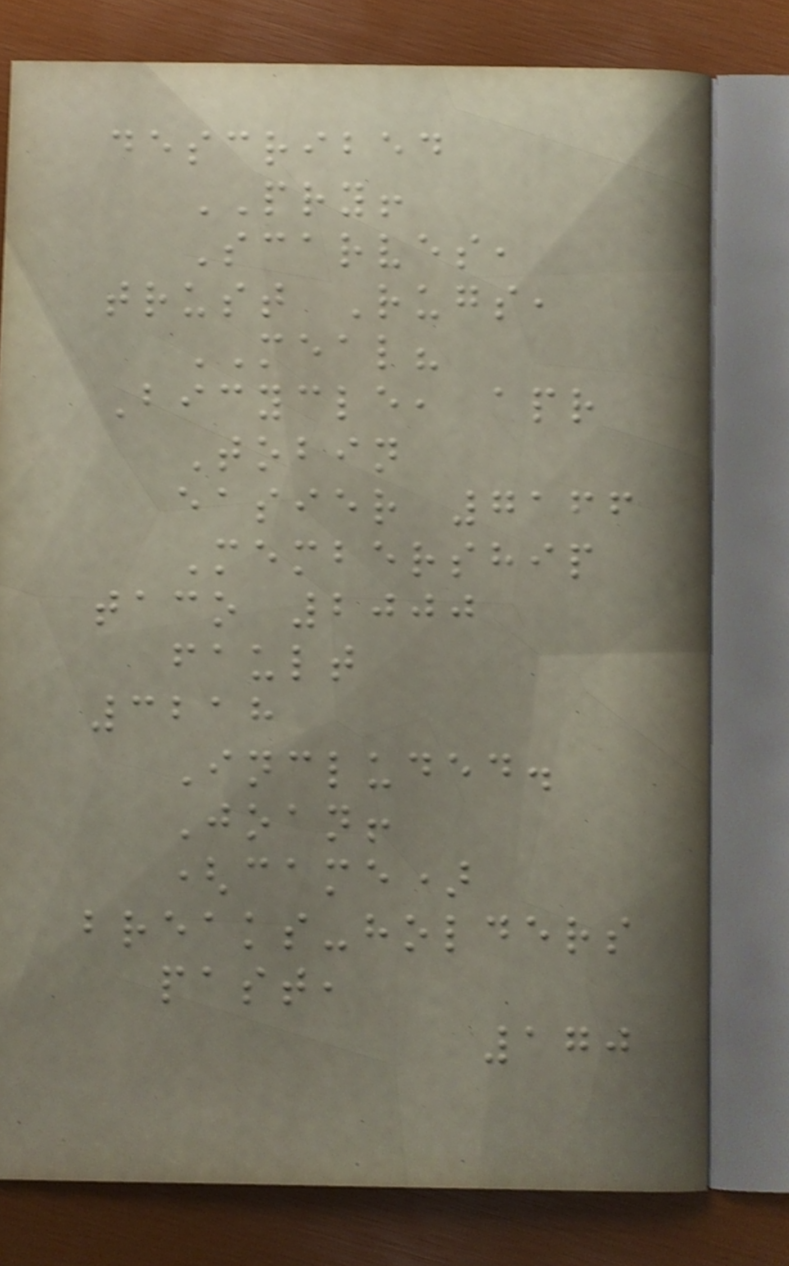described
PRY!
Scarves,
trust Rugs,
MEAL?
Bicycle, apr
Tobin
easier 7166
Membership
taco 2000
fault
3218
Included.
Joan!
(came)
breaks-holders
past,
170
